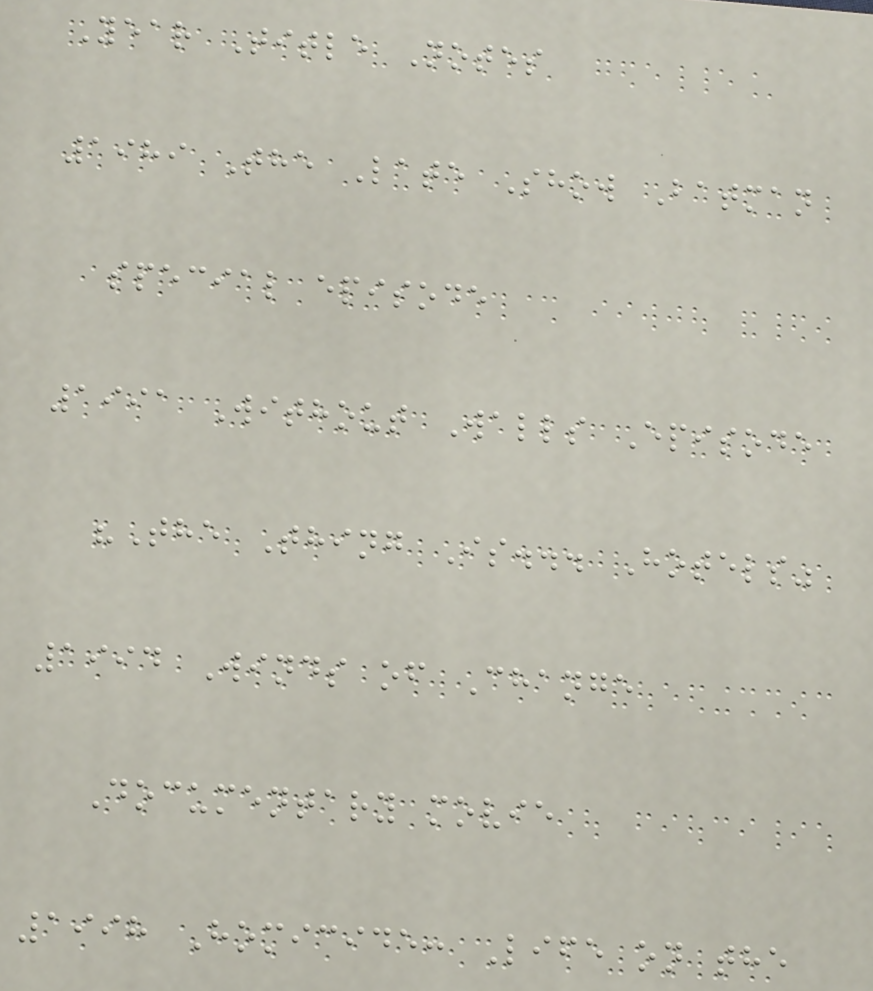Year Title Notes
1989 The Late Show Batman
special episode
1991 Without Walls Episode
"The Thing Is... Hotels"
1994 Winds of Change
Documentary movie
1998 Homicide: Life on the
